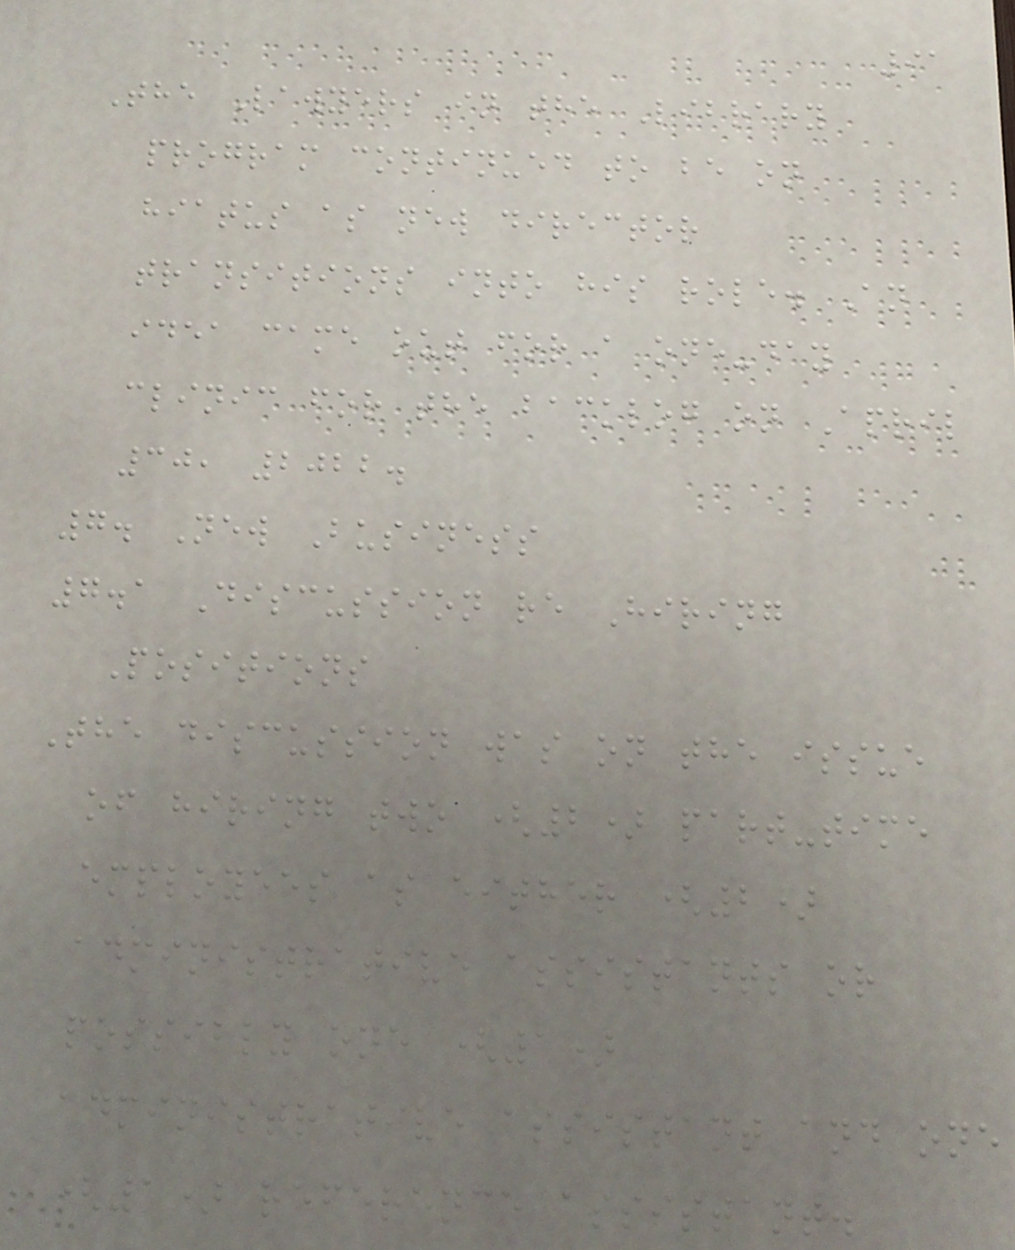91
The Lawyers in the Library
program continued to be on
hiatus as new director
transitions into his role. An
idea came out for a one-day
clinic for the backlog on April
30, 2022.
7. New Business
7.1 Discussion re Hiring
Positions
The discussion was on the issue
of hiring two (2) part-time
employees as either (2)
administrative assistants or
possibly one (1)
administrative assistant and one
(1) reference assistant.
